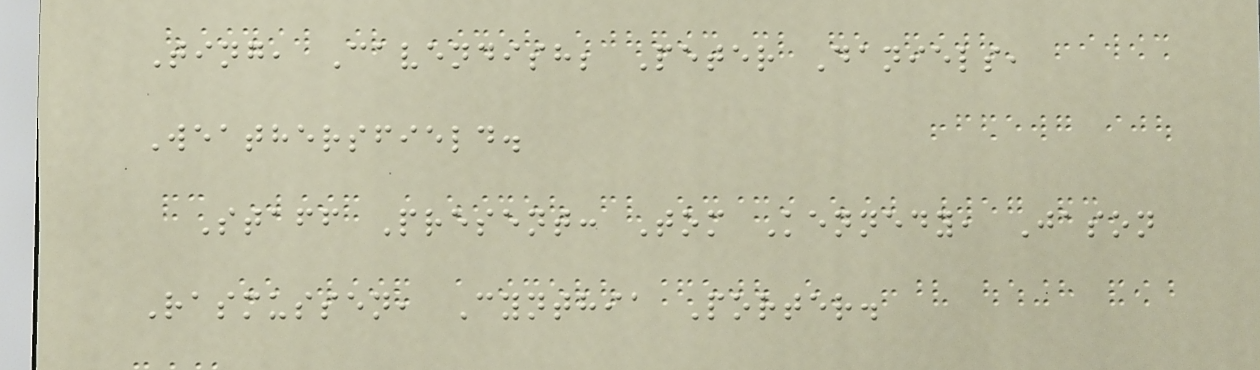Ting, Cavendish; Peter Daniels,
Weathersfield.
Staff Present: Tom Kennedy, Jason
Rasmussen, Cynthia Porter.
